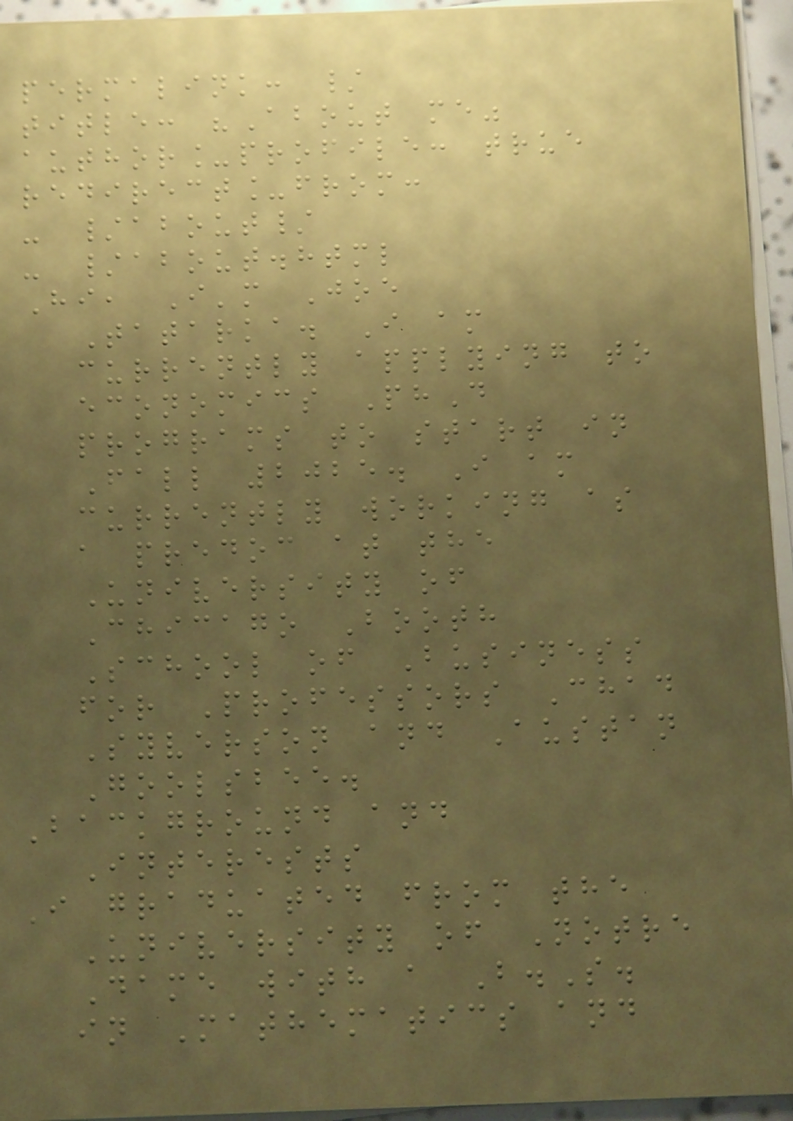permalink: /
title: "About me"
author_profile: true
redirect_from:
- /about/
- /about.html
Hi, I'm Joe
Tatarka. I am
currently applying to
economics PhD
programs to start in
Fall 2025. I am
currently working as
a predoc at the
University of
Chicago Booth
School of Business
for Professors Chad
Syverson and Austan
Goolsbee.
Background and
Interests
I graduated from the
University of Notre
Dame with a B.S.
in Mathematics and
